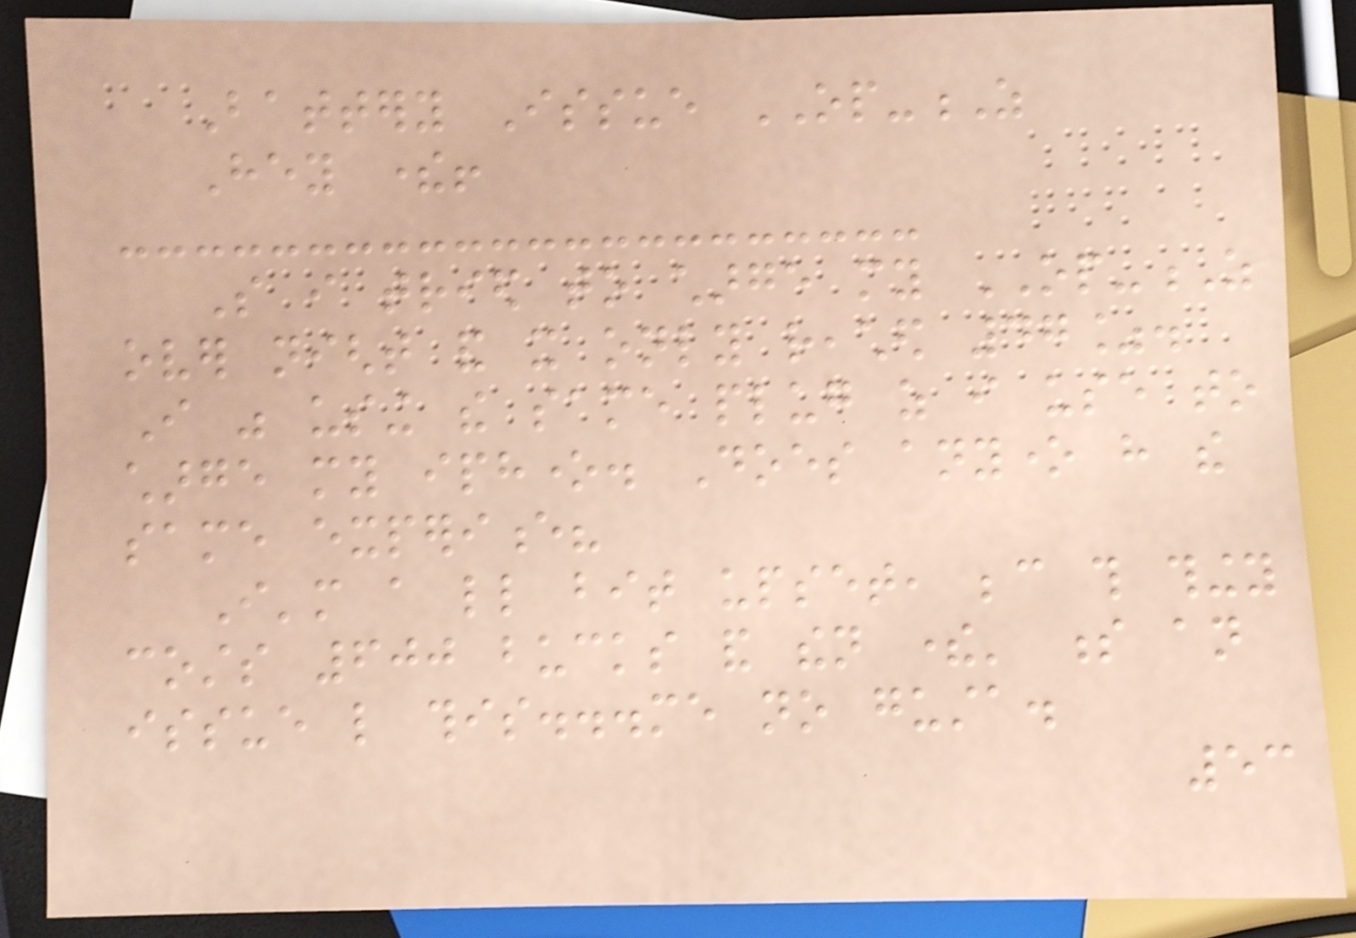Battery Issue OP-Z
Hey there!
So i tried to charge my OP-Z
over night and it only reached 47%.
I was using the same plug as i use to
charge my iphone. Does anyone have the
same experience?
I'm a little bit upset, because this thingy
costs 600 bucks and then there' s an
issue like this...me no gusta.
53
